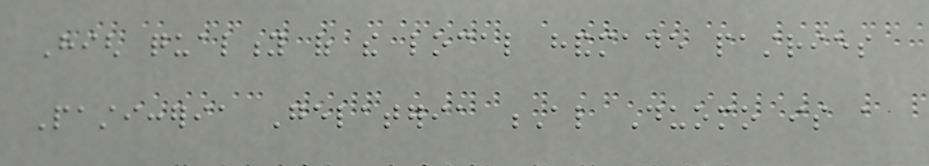High quality of the local handmade pastries
Pasticceria Gelateria Al Duomo is a
